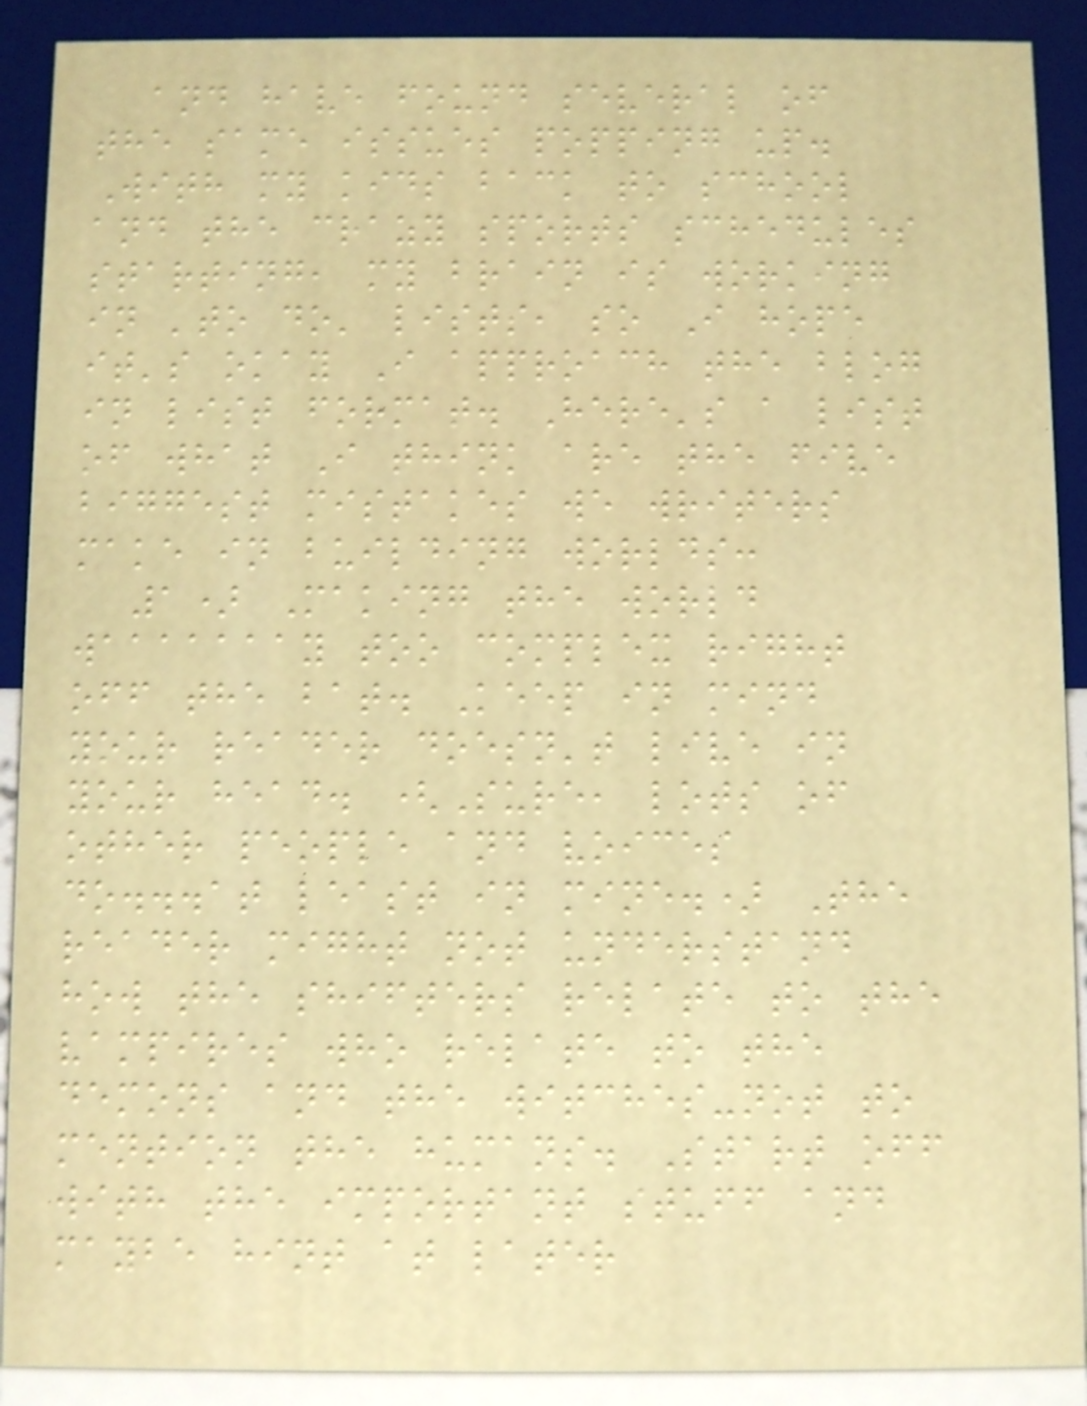and have found several of
the same issues popping up.
With my kids back to school
and the crazy sports schedules
starting, my brain is working
in 'to do' lists, so I hope
it's okay I approach the blog
in list format. Here's a list
of what I think are the five
biggest mistakes we writers
make in building worlds:
1) Making the world
waaaaaaay too complex right
off the bat. Keep in mind
your reader doesn't live in
your head. (Sure, lots of
other people and voices
do...at least in mine.) The
reader might not understand
how the shifters relate to the
vampires who relate to the
demons and the witches-not to
mention the humans. Start off
with the important stuff and
maybe hint at later
